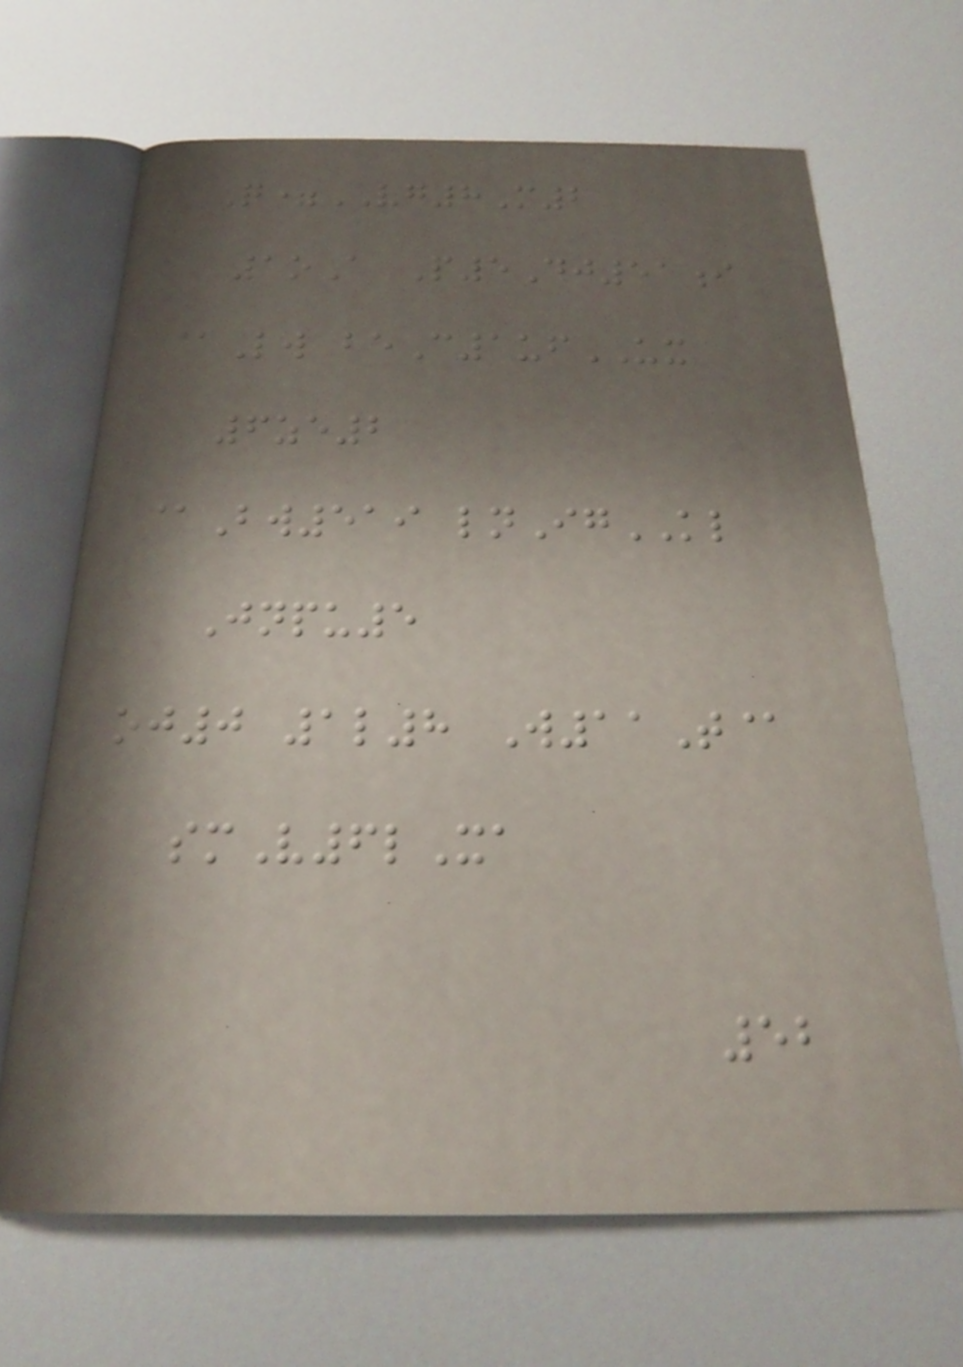aQ=VG8M2
1oA P5Dj51i
@Lw beC1ufUX
6ze2
@Bw519 lnIgKL
Jnpu5
oj0 1l8 W11T@
smV6lXa
52
